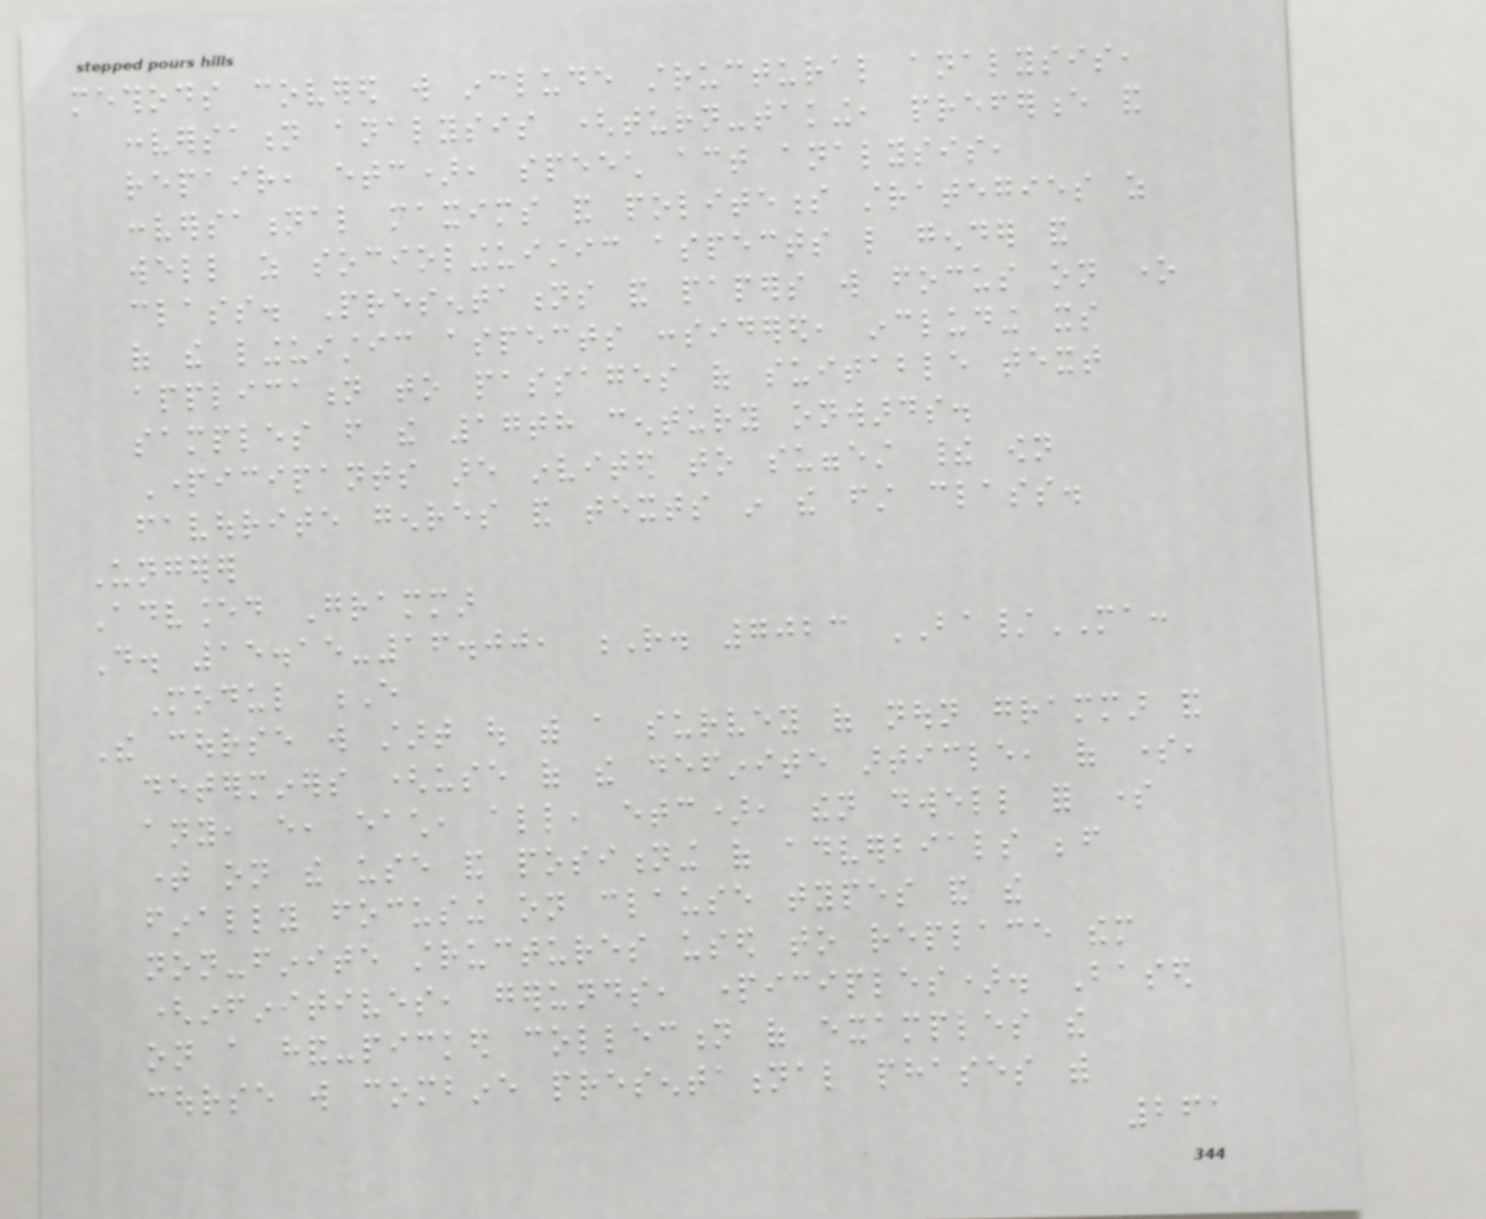methods covered will include structural analysis,
conversation analysis (turn-taking, preference and
repair, etc), speech act analysis,
conversational maxims and politeness strategies as
well as sociolinguistic aspects like gender and
class. Presentations and papers will focus on one
of the linguistic aspects considered, including its
application to passages of suitable text
samples from the 17th century onwards.
Participants are invited to suggest their own
favourite genres and texts in the first class.
Ungerer
Advanced Grammar
Do. 15.15-16.00, R. 7023 BA/MA:
Modul E
The course will start out with a survey of noun grammar and
determiners (use of the definite article, of some,
any, every, each, all, etc), then dwell for some
time on the use and positioning of adverbials before
finally focusing on clause types and the
non-finite structures used to replace them
(infinitives, gerunds, participles). Based
on a hand-picked collection of examples the
course will combine presentational phases with
261
